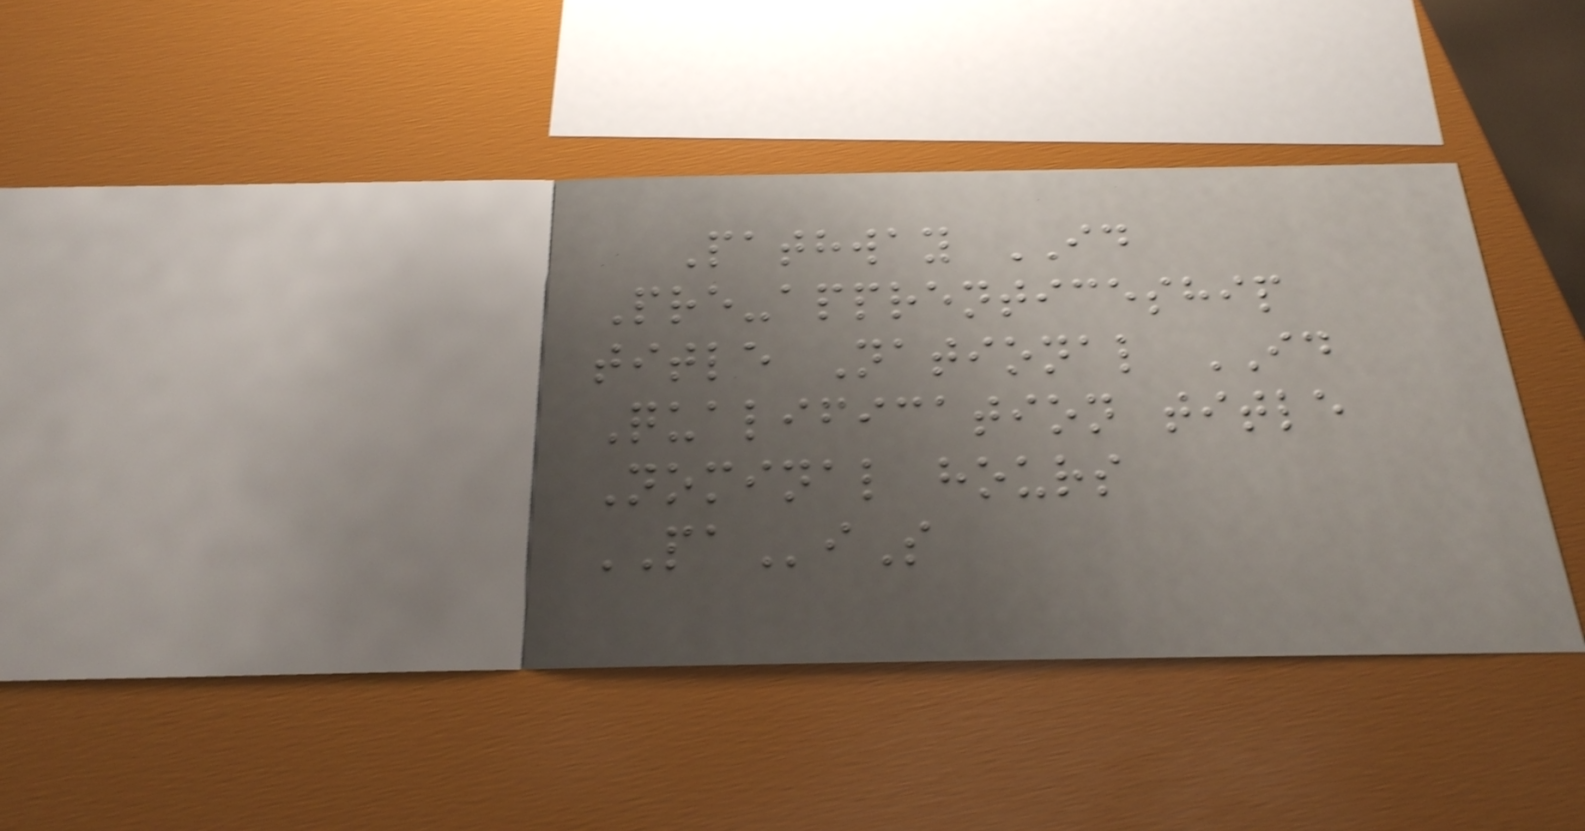Pathway ID
Pre-apprenticeship
title National ID
Qualification title
Nominal hours
PAiS
